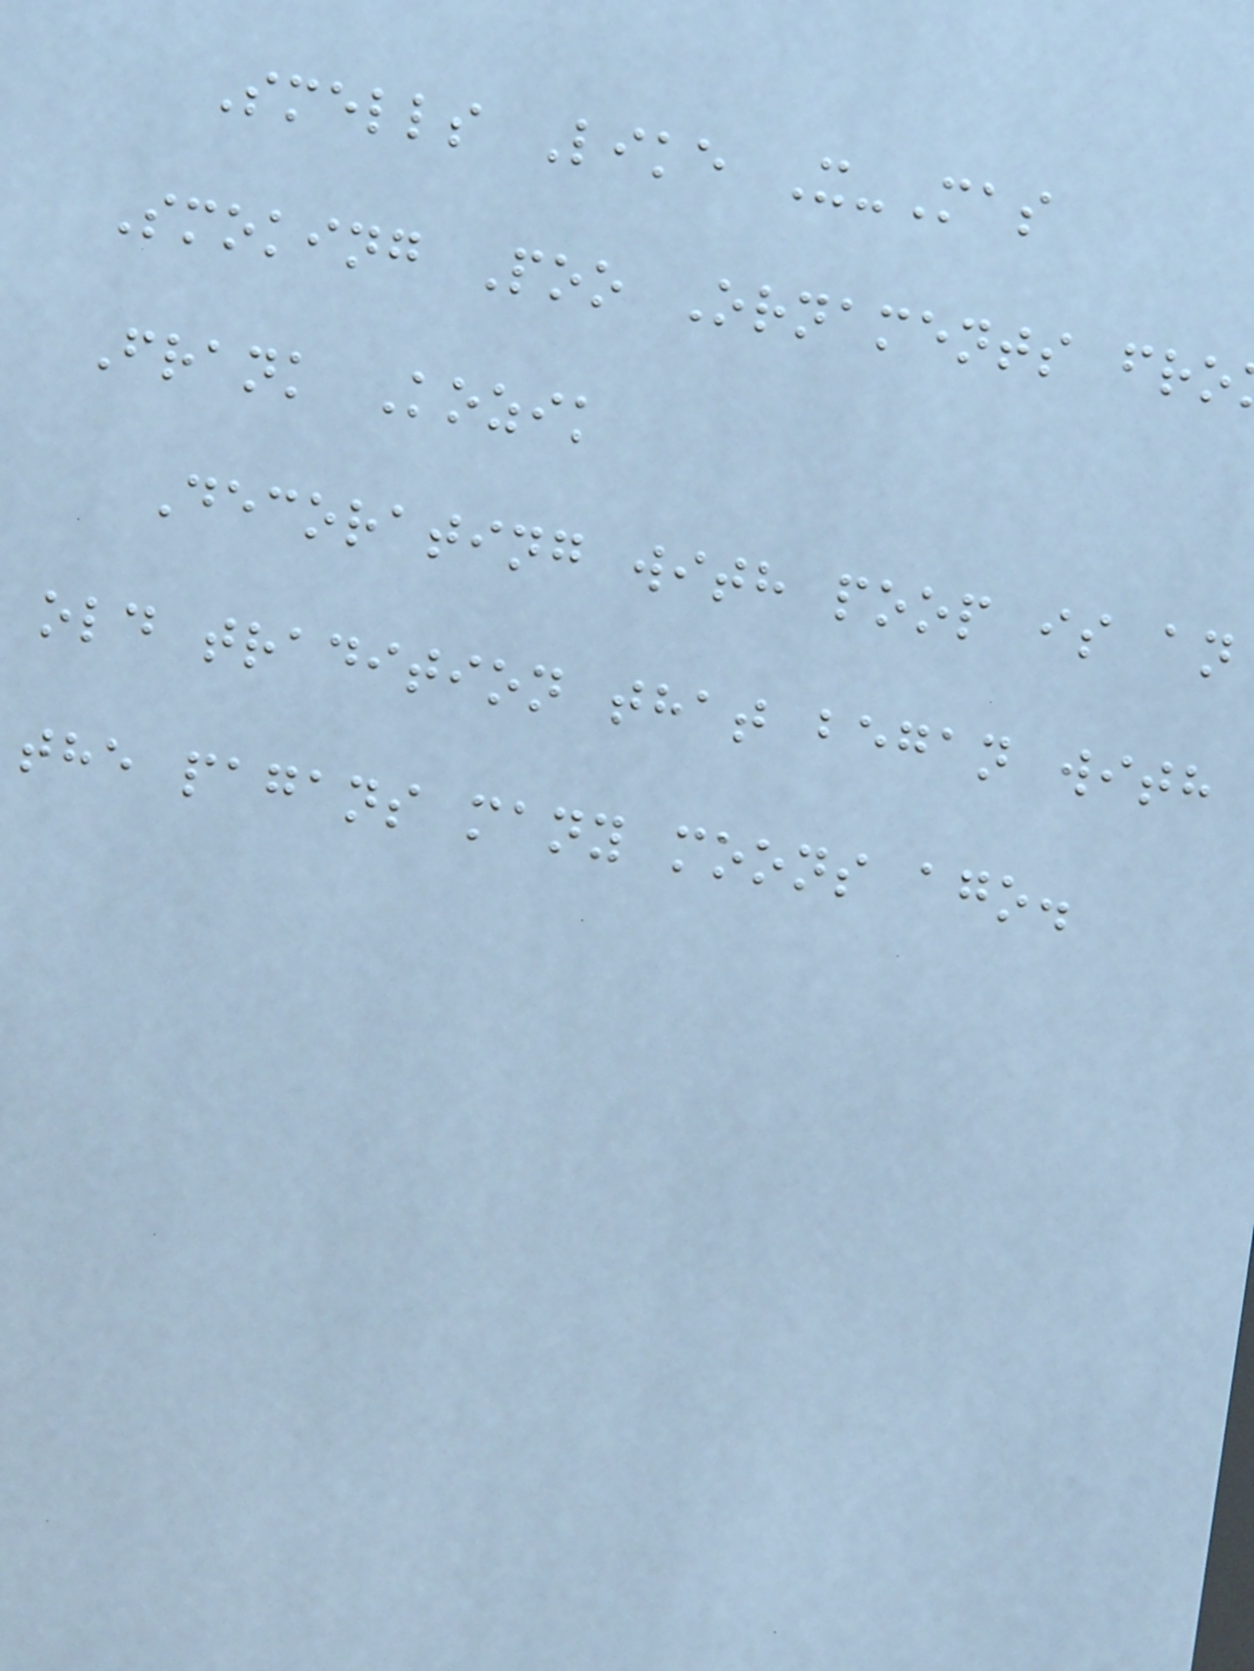Smells Like X-Mas
Smoking Poo Ornaments fro
Frank Kozik
Decorating with poop is an
old tradition that began with
the pagans many moons ago.
